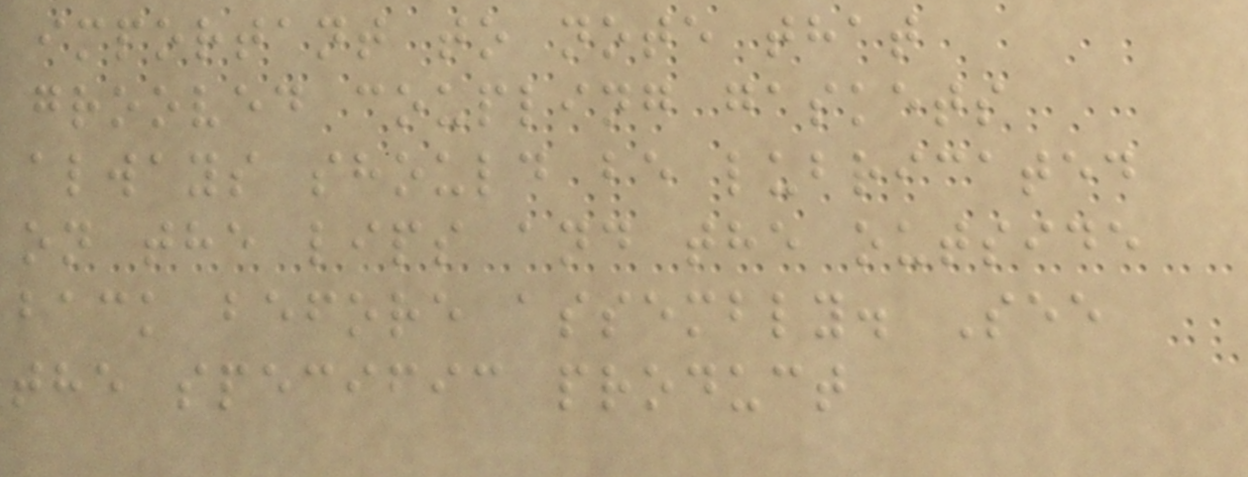important to note that
grooved coupling gaskets
always should be lubricated
on the lips and the outside
back before assembly. See
the specific product
